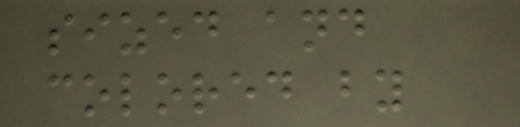sized and
colored by
